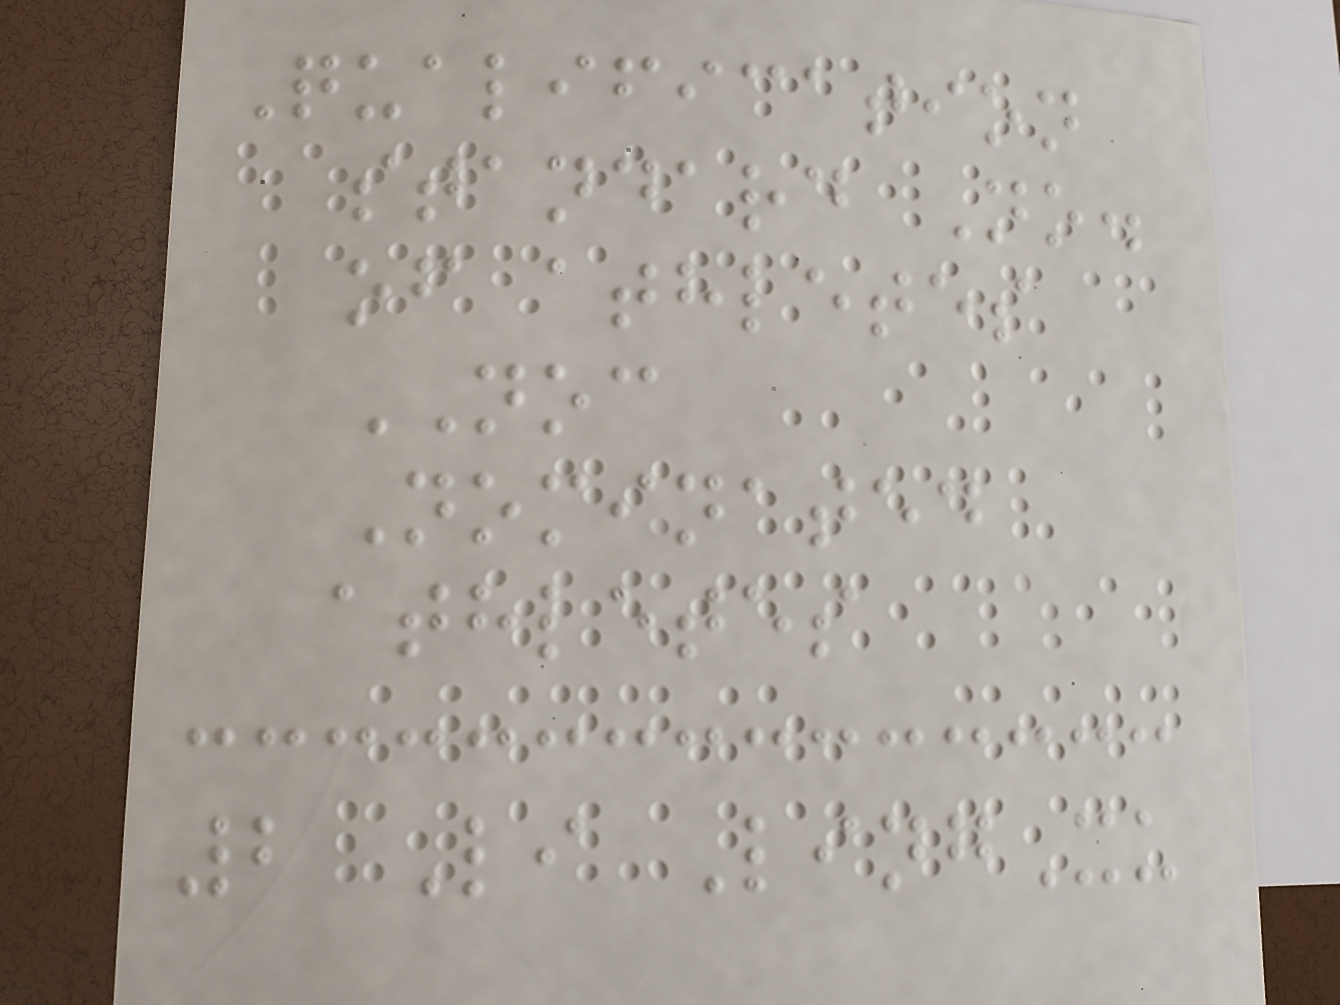Qualification
standard No.
of athletes
NOC
Nominated
athletes
2 Li LingXu
